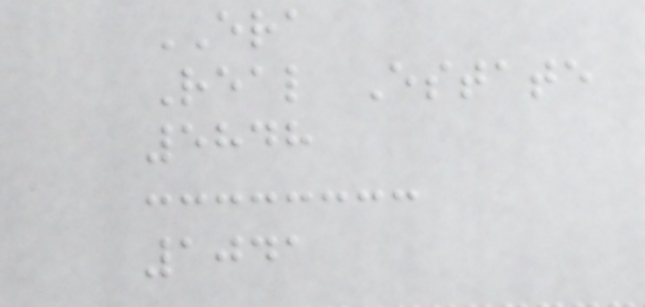ERA
Real Estate
5848
1041
